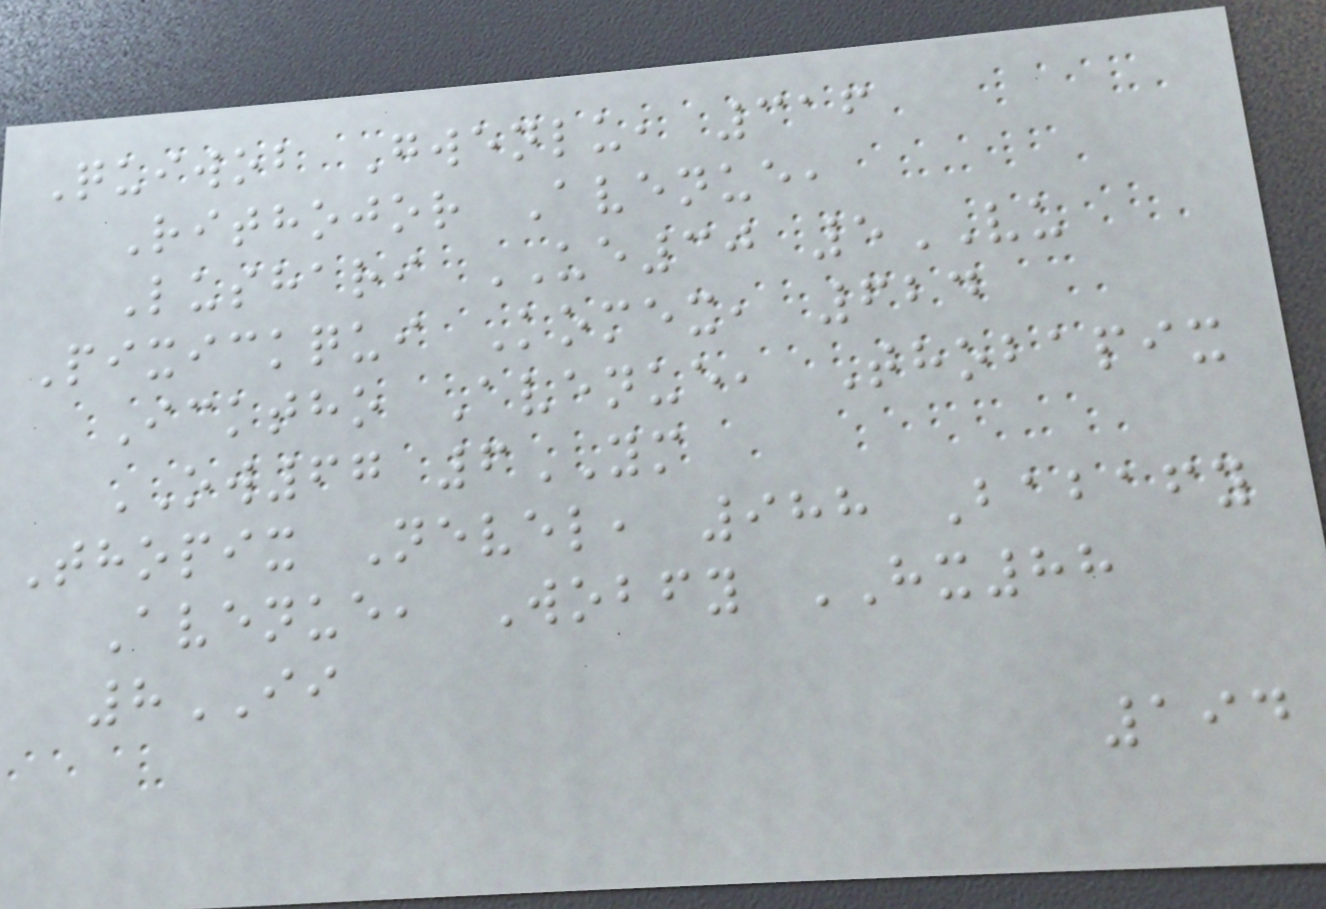Quiwob Gwenlu, 316
Rithojor Avenue,
Lushari UE30 5VU
Pixickqui Komex, 624
Icktho Avenue, Thobapix
OW67 6YM
Thopix Nevel, 988 Babafy
Avenue, Wobfy HX88
8II
194
